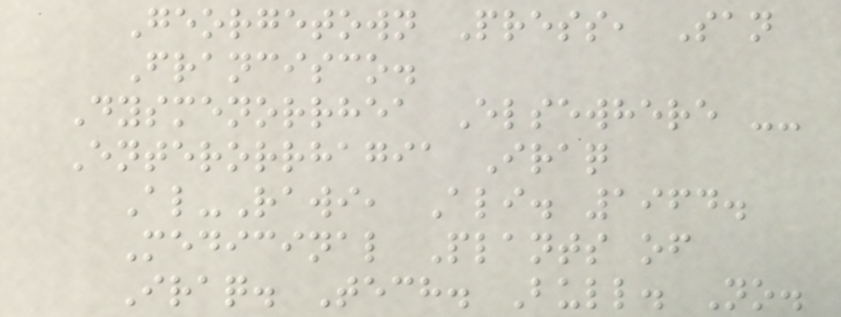Georgetown Press, San
Francisco.
Dysmenorrhea Elsewhere --
Enterorrhagia Iraq
Al-Rawi, Ali. 1964.
Medicinal Plants of
Iraq. Tech. Bull. No.
